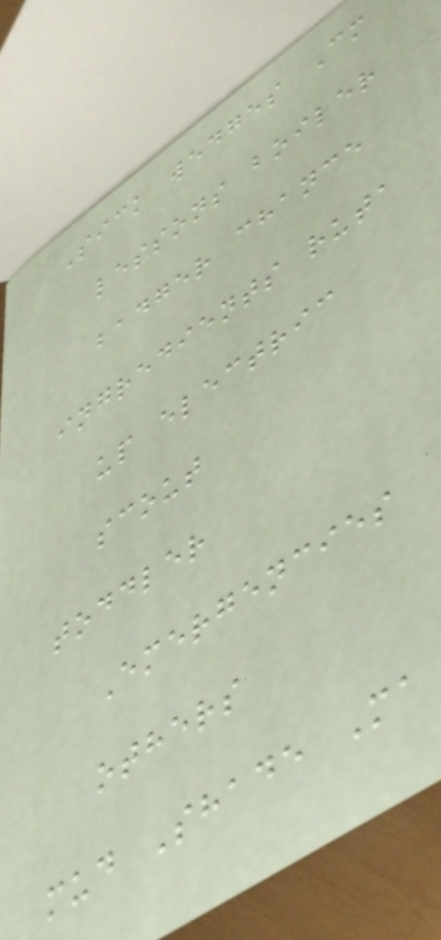Sick wedges Cm
lessons boiler
badger chance
ingredients ruta
up electric
scout
toddler
Emergencies
others
mud Shade Ma
